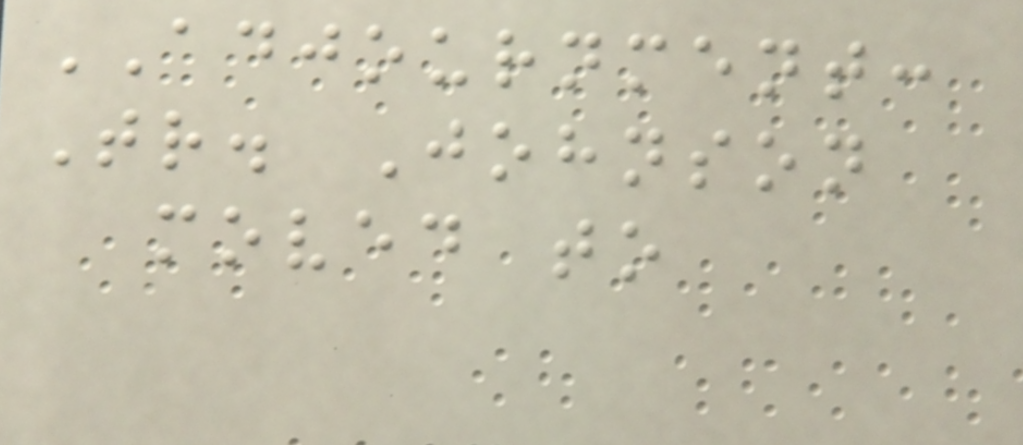ADJOURNMENT:
Tr. Johnson
moved to
